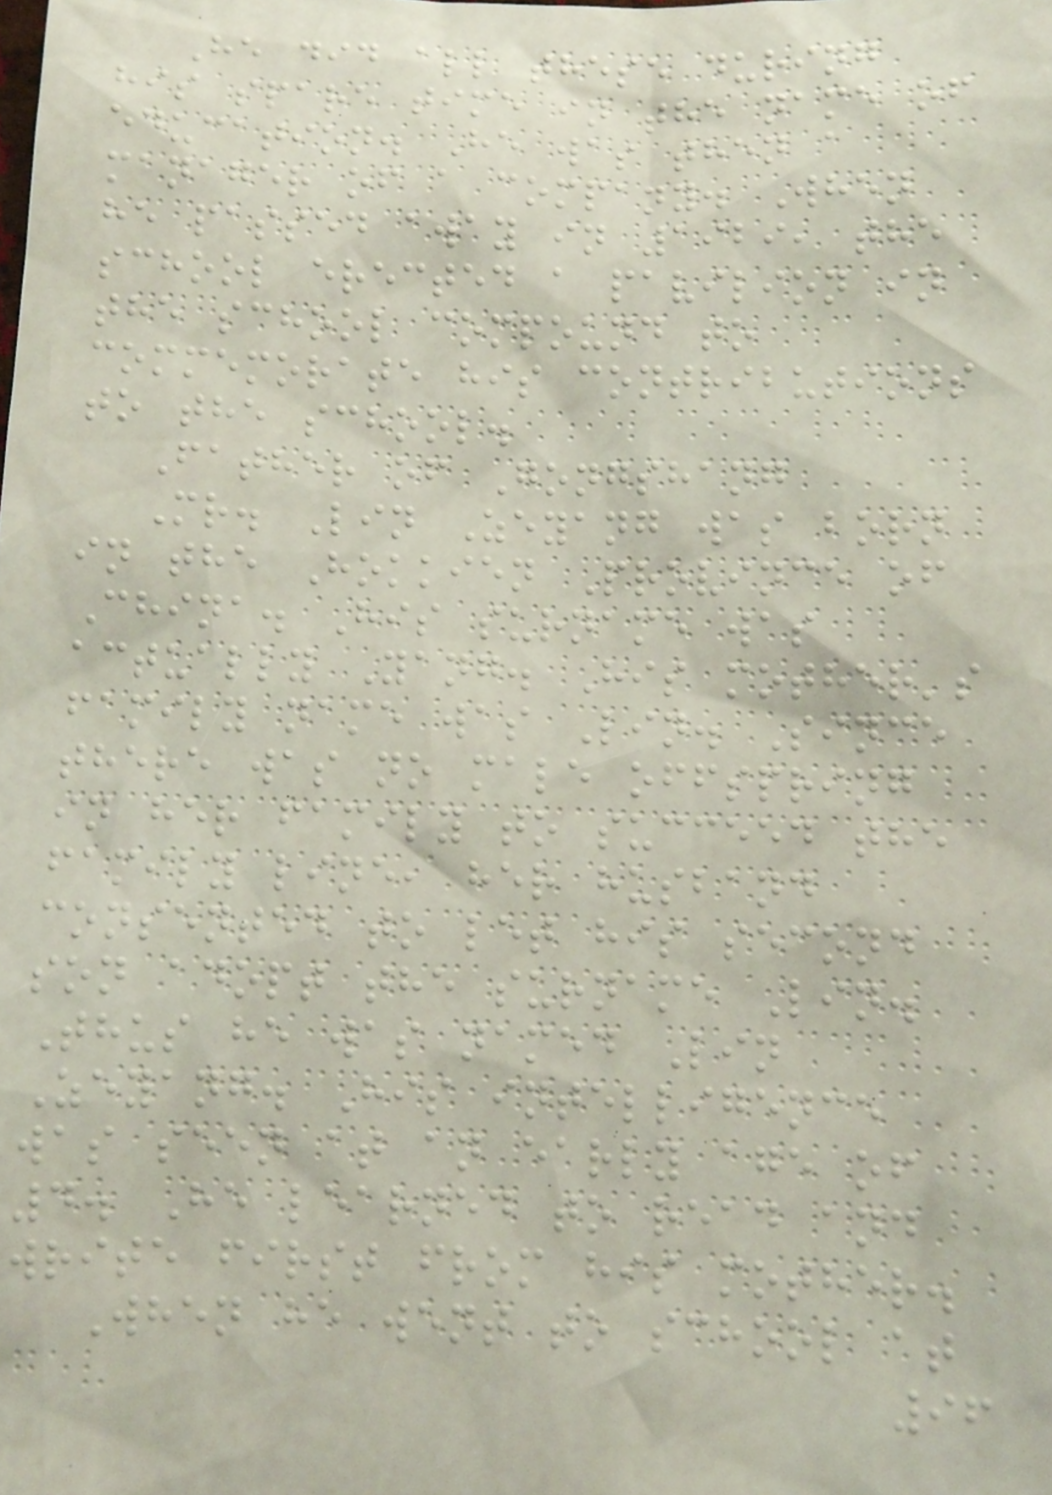He did all these during
his spare time in the name of
education. He was then a
manager of a company. When
he passed away in 1929, the
school erected a pavilion in
the school compound to
commemorate his contributions
to the school.
Father of Gongshang
Mr. Lin Zeyang was born
in the Hokkien Province of
China. His surname was
actually Yang. His mother's
family name was Lin. Since
there was no male offspring
in her family to succeed the
family line, her husband
consented to let his second
son adopt the surname Lin.
Thus he was named Lin
Zeyang. His intelligence
was seen at an early age of
4. He learned to read and
write first from his mother.
When he went to school at
96
